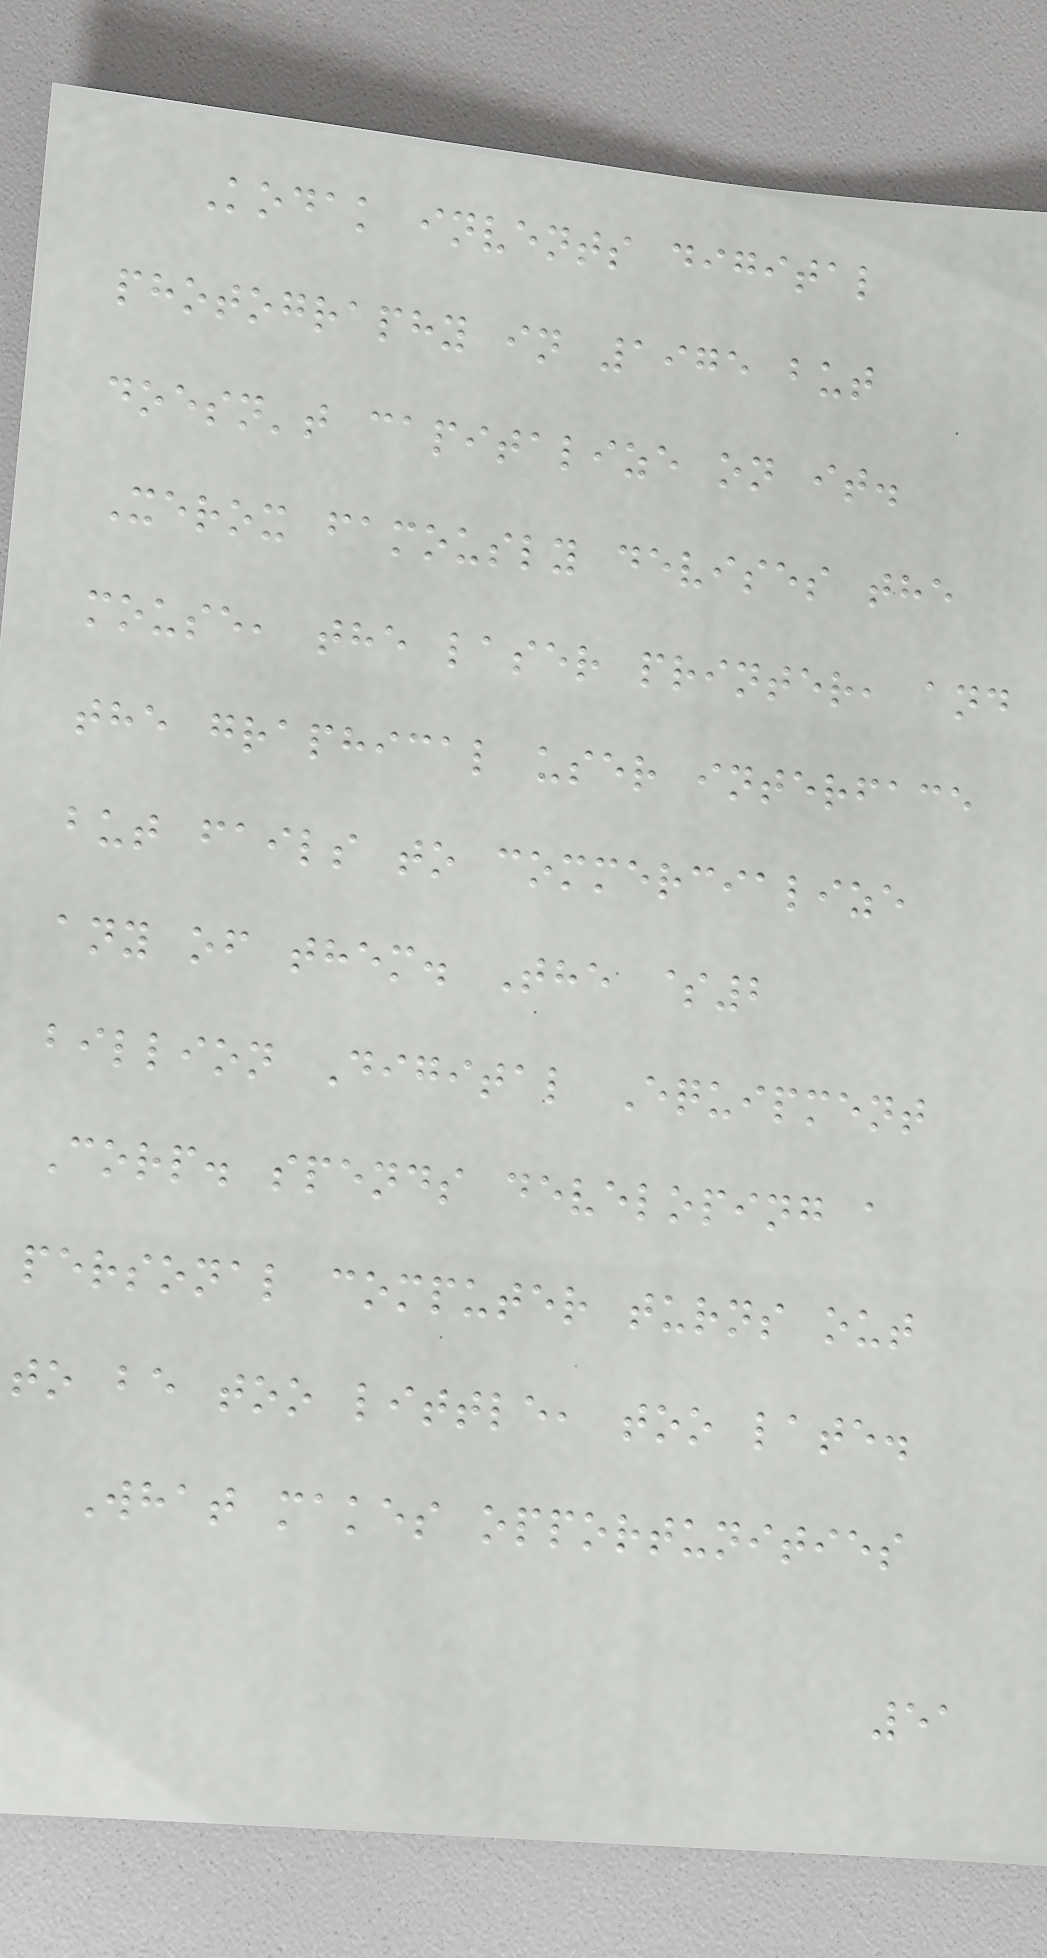Kodak invents digital
photography in 1975 but
doesn't capitalize on it.
Xerox famously devises the
mouse, the laser printer, and
the graphical user interface
but fails to commercialize
any of them. The $2
billion Digital Equipment
Corp. spends developing a
personal computer turns out
to be too little, too late.
What makes opportunities
51
